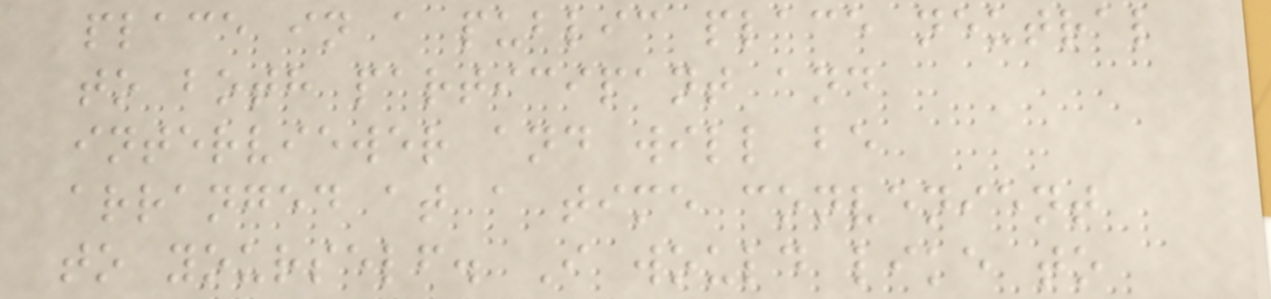place in a public place neutral
to both participant and
interviewer and will be
arranged at a time convenient
to yourself. I would like to
